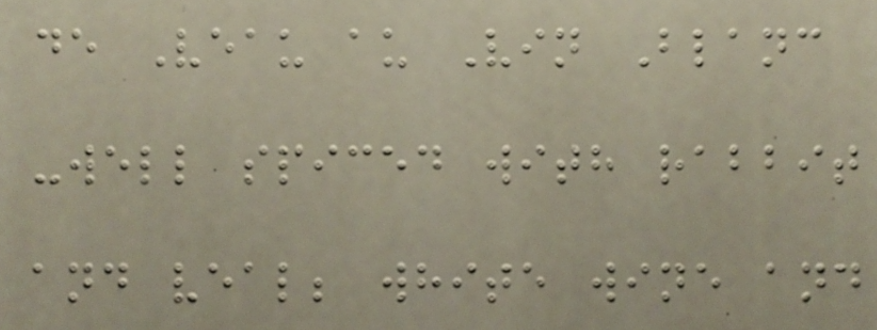de Veau au Vin Blanc
-well spiced with rabbit
and veal; white wine and
